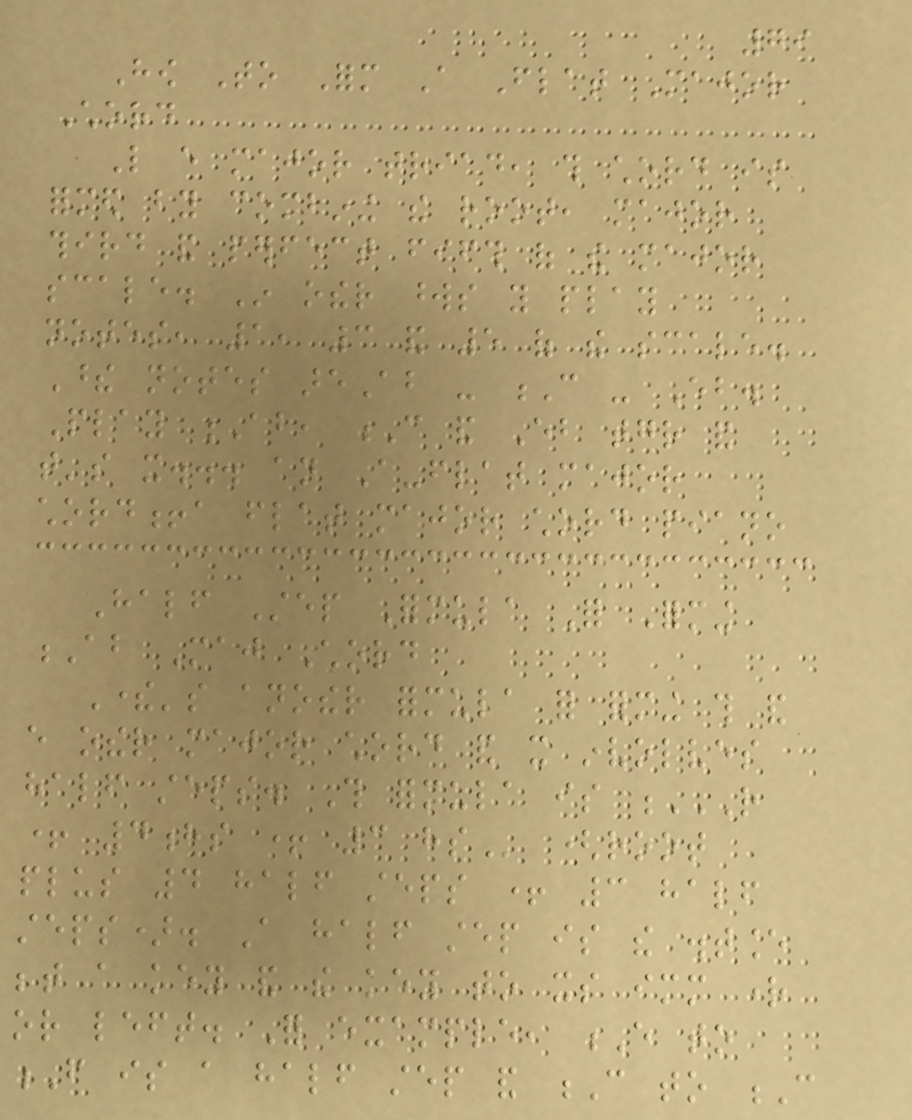79
How To Form A Flat Major
Chord
Like every major triad, this chord is
formed by combining the root, major
third and perfect fifth of the major
scale. In other words you play
notes, 1, 3 and 5 of the scale.
These notes areAb - C - Eb.
Play Ab, C and Eb together and
that's it... an A-flat major
chord!a flat major chord piano
Half Step Formula For Forming
Ab Maj Chord
There's another formula for forming this and
every other major chord and it involves
half steps. This formula is R
+ 4HS + 3 HS (root
plus 4 half steps + 3 half
steps). A half step is the distance
between a key and the key to its immediate right
or left. For example, E to
F is a half step and C to C
